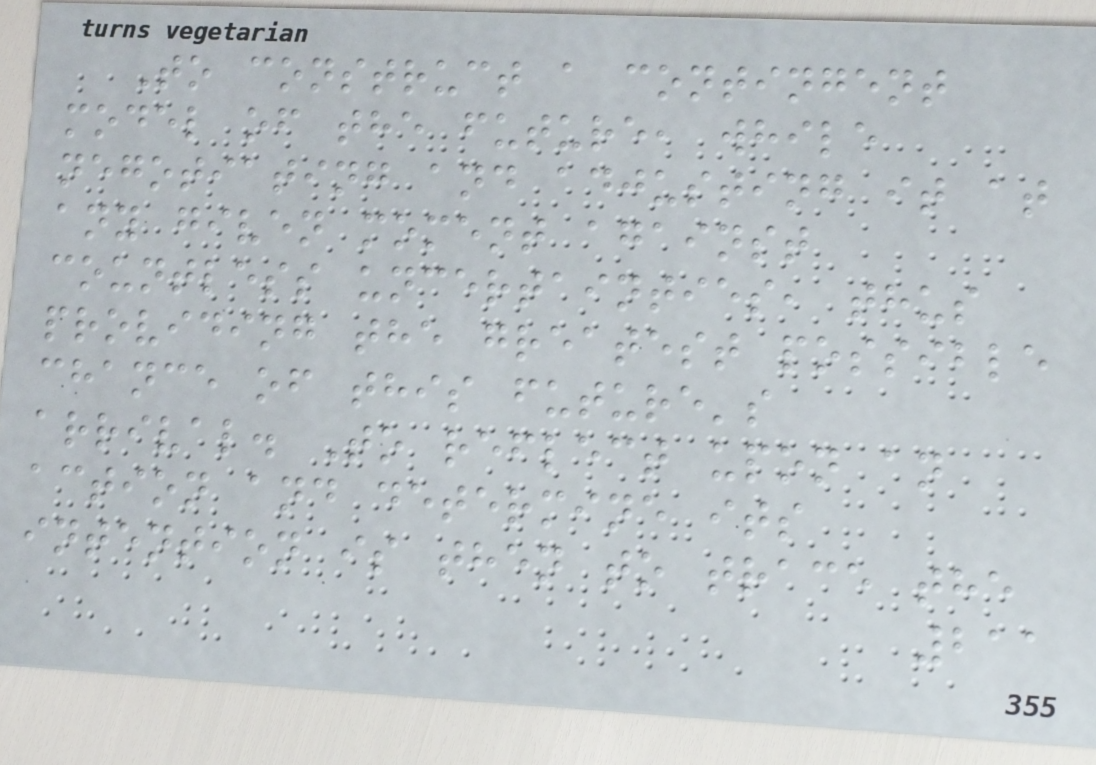To construct a contingent
model of the future, while
negotiating and adjusting it at
any given moment against
countless uncertainties, thus
providing the greatest possible
chance of this future's
arrival. To reflect upon an
action and determine its
intention is then to trace the
211
